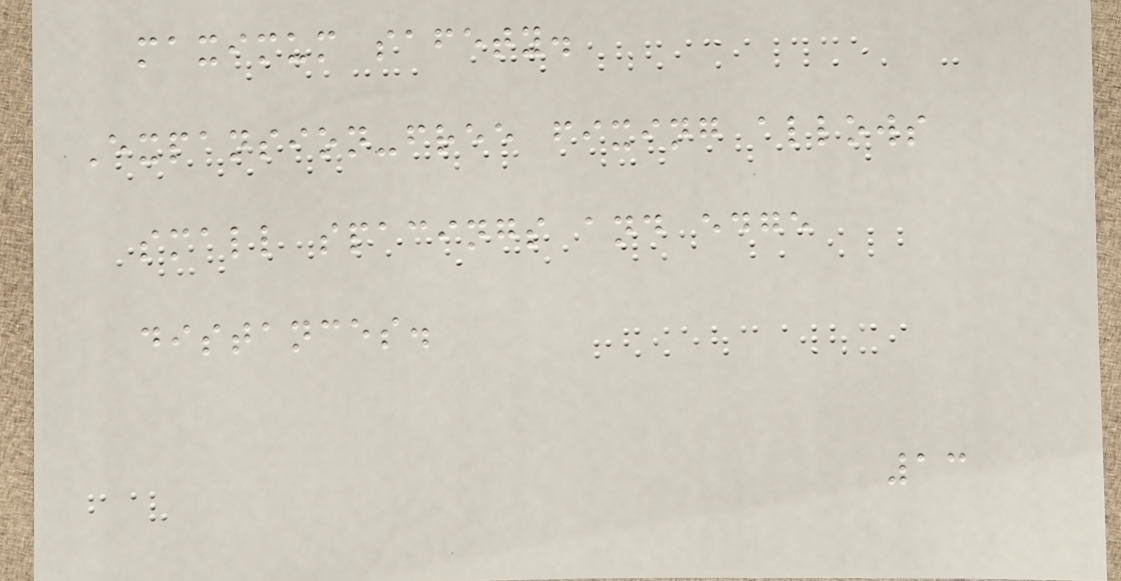maximum safety.
Expansion-free fixing allows
small spacings and edge
distances.
13
